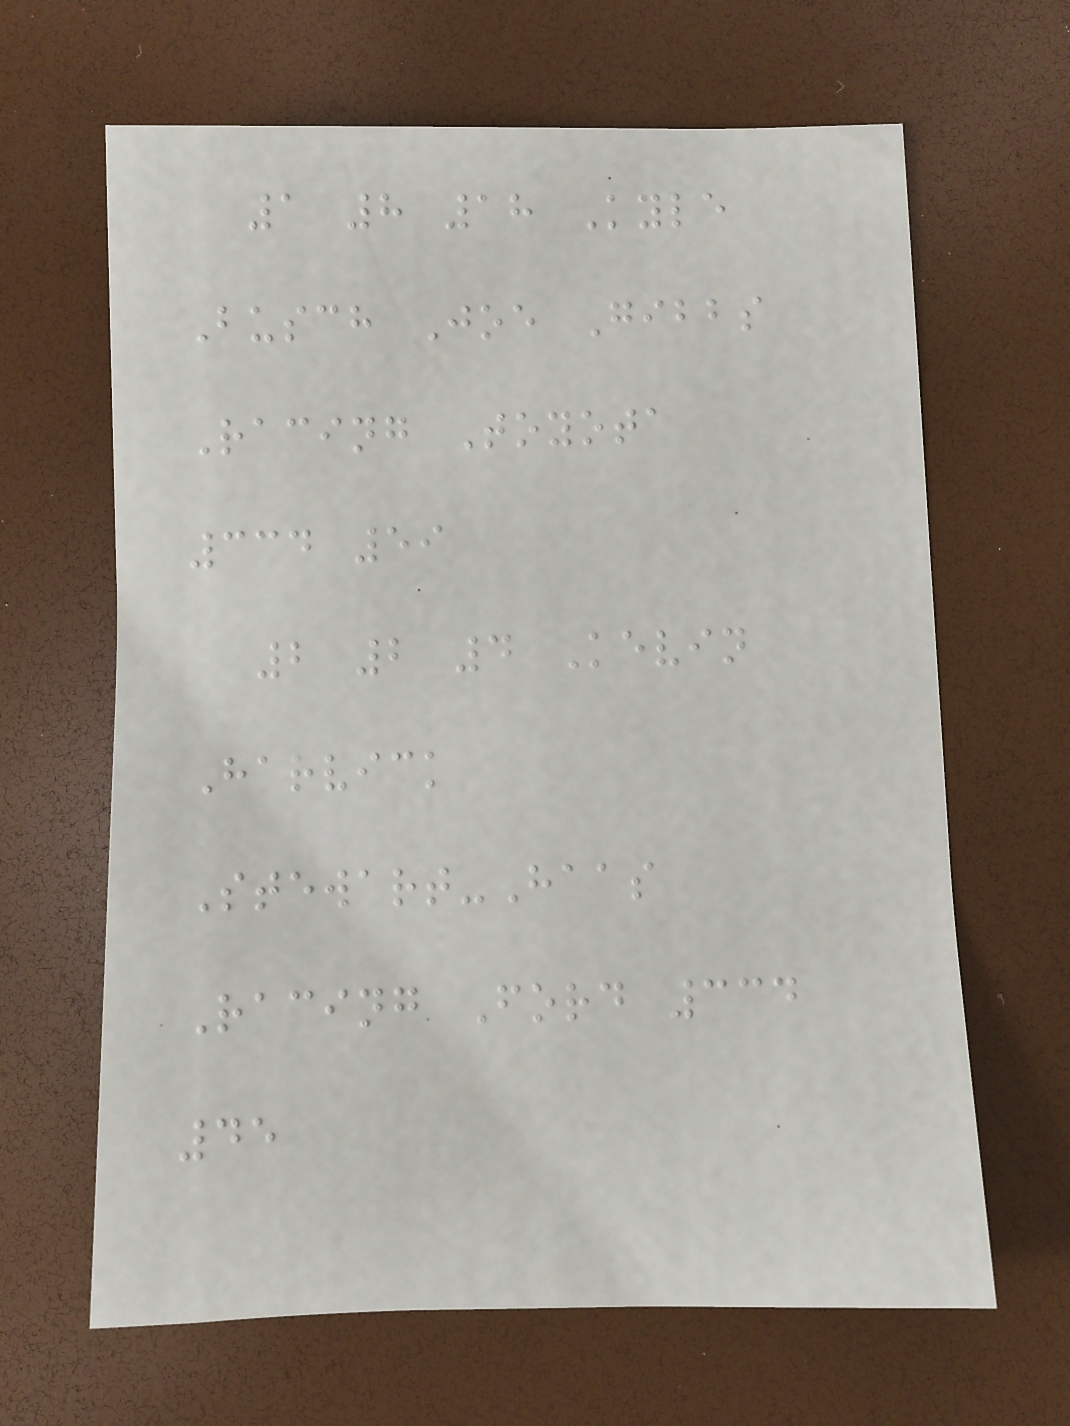1 8 18 Kyle
Busch Joe Gibbs
Racing Toyota
334 59
2 2 4 Kevin
Harvick
Stewart-Haas
Racing Ford 334
45
